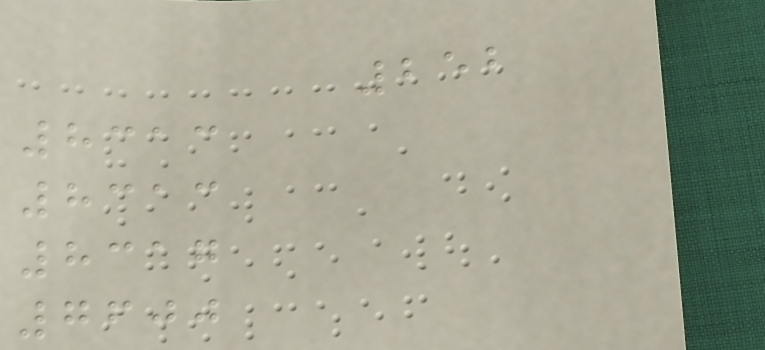252
8313
8313
8317
7600
